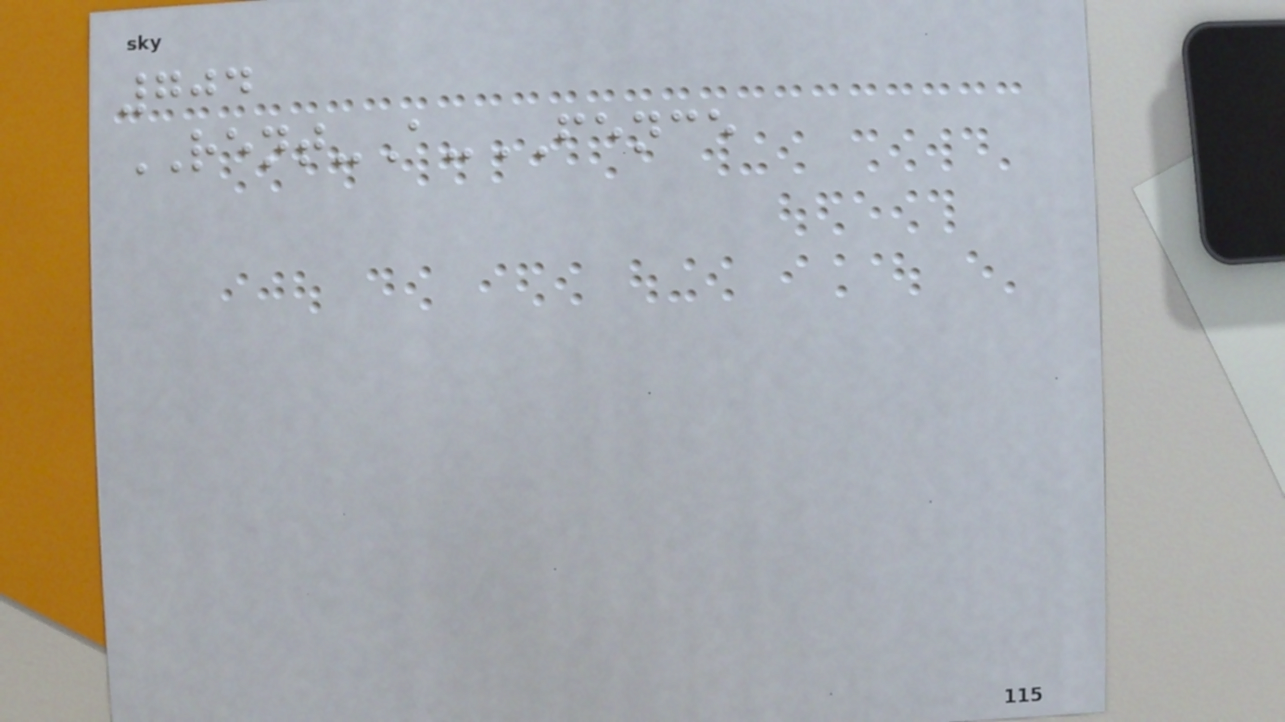704
RENT-A-FENCE
